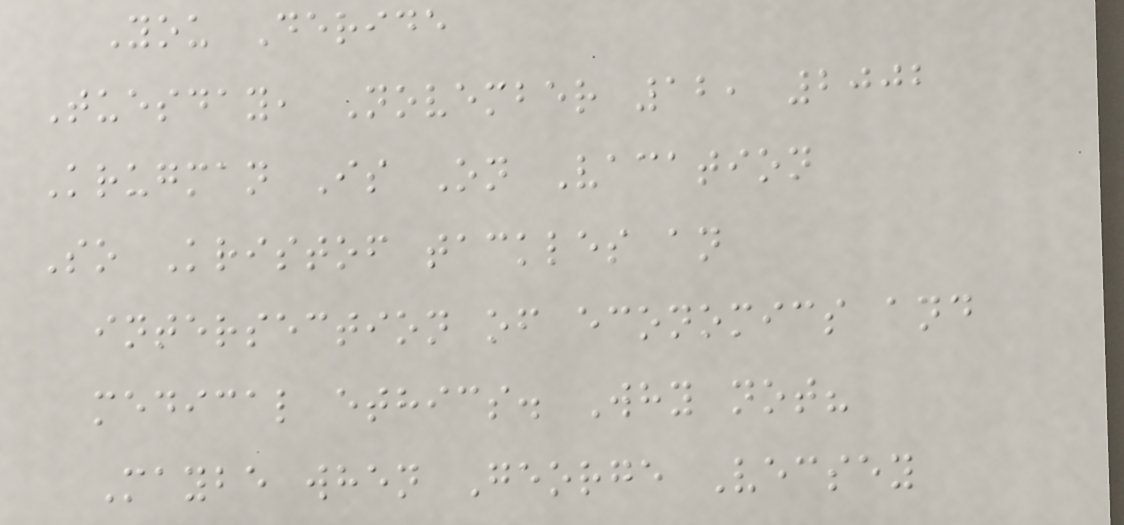You Deride
Tuesday, November 12, 2002
Krugman Is On Vacation
So Kristof tackles an
intersection of economics and
medical ethics. Why not?
Maybe when George Vecsey
